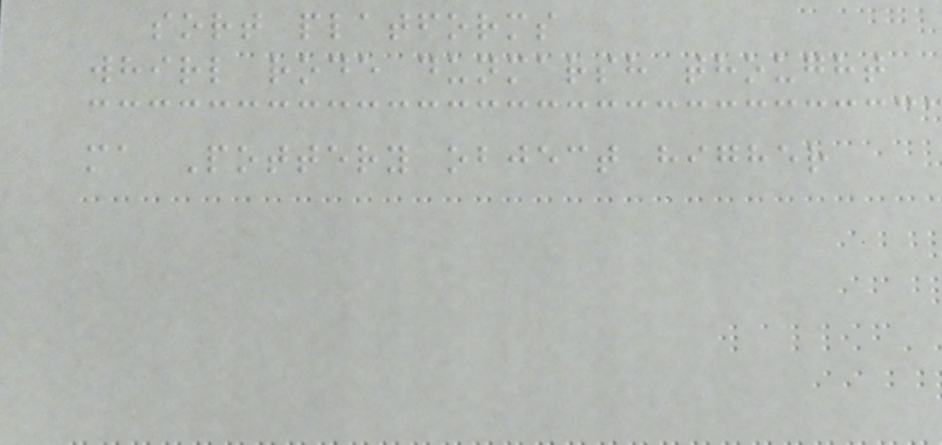sort platforms
whirl rode dunmarsh thought
ma Pottery object higher
